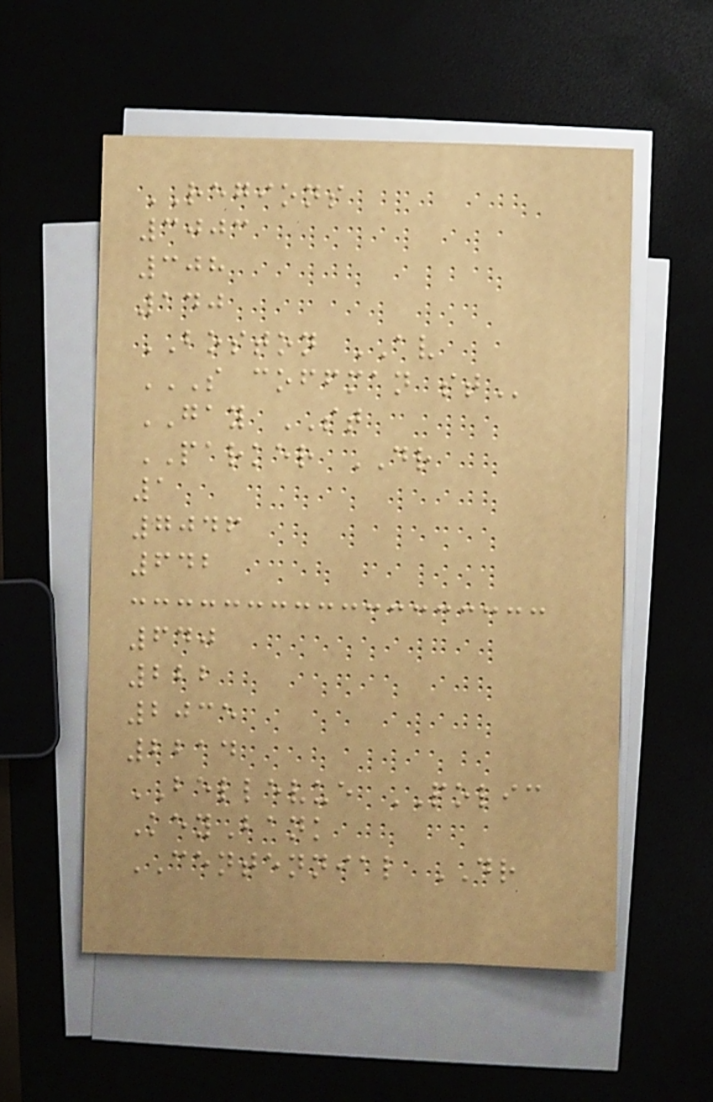REGIONS
3003
308
140
BOSTON AV
S COFFMAN ST
GAY ST
PARKER DR
1
7046
642
640
222
2035
2214
BELLEVUE POLIC
KeyBank
CENTENNIAL DR
